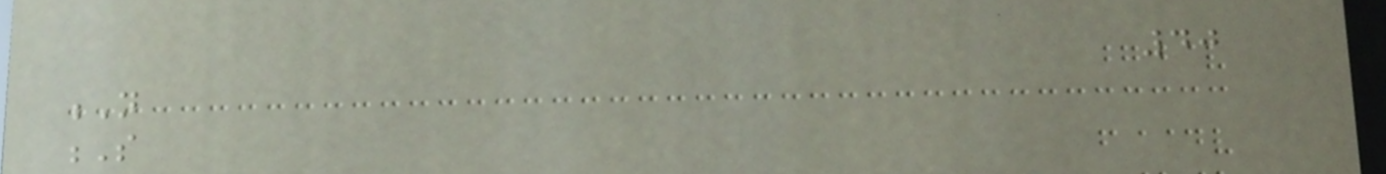40
N
S
